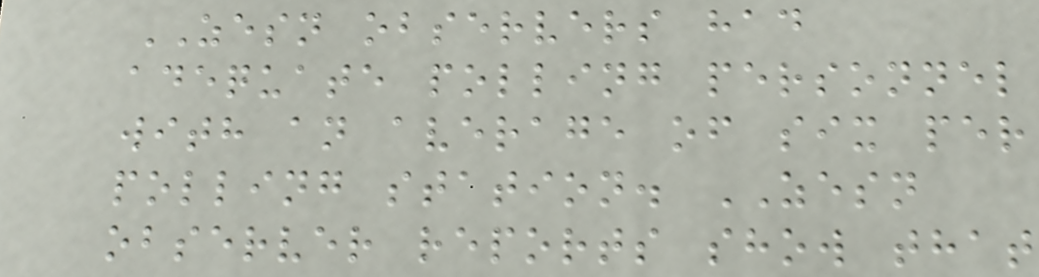ZESN observers had
adequate polling personnel
with an average of six per
polling station. ZESN
observer reports show that
